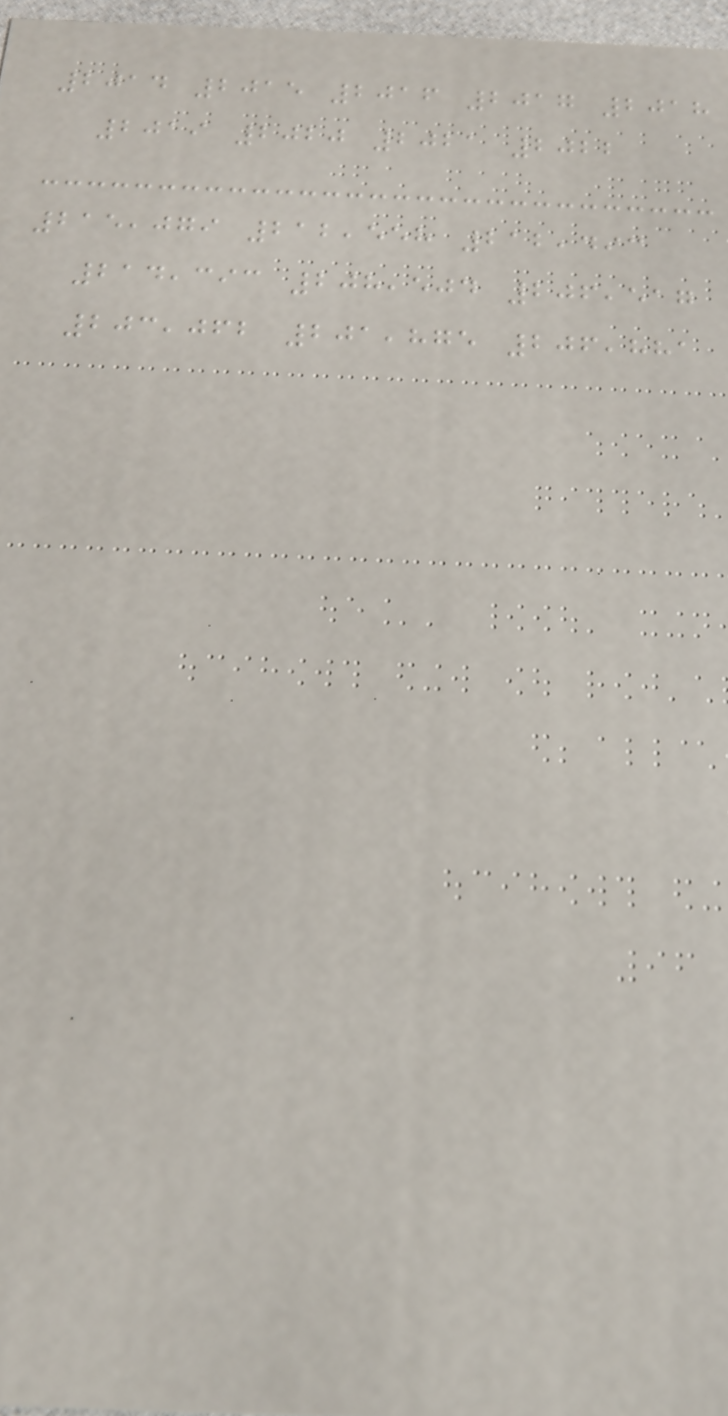2014 2015 2016 2017 2018
2019 2020 2021 2022
215,079 212,558 212,493
214,393 208,504 206,517
203,062 201,875 206,881
